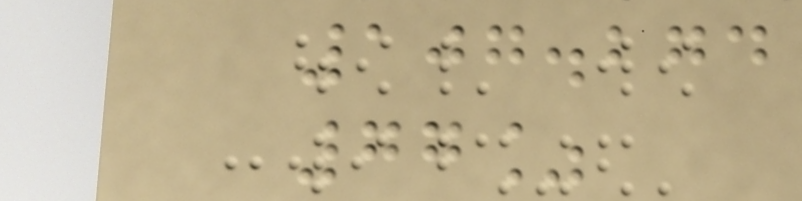107.274
77%
